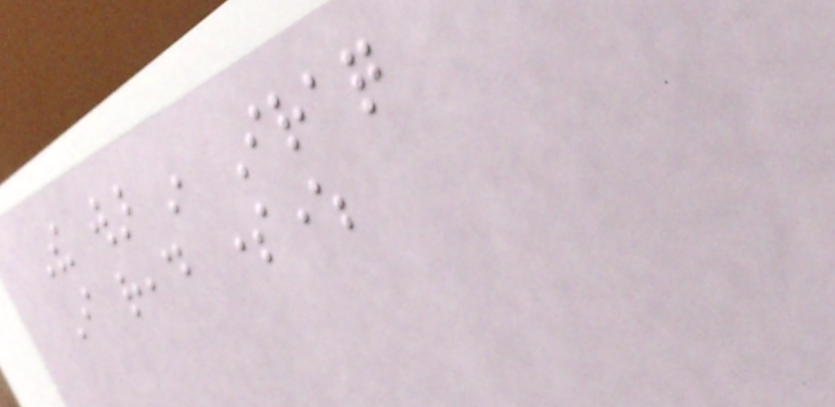The war in Iraq
I read somewhere
